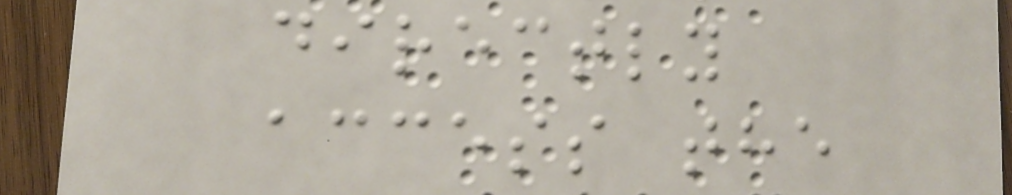directly
access the
